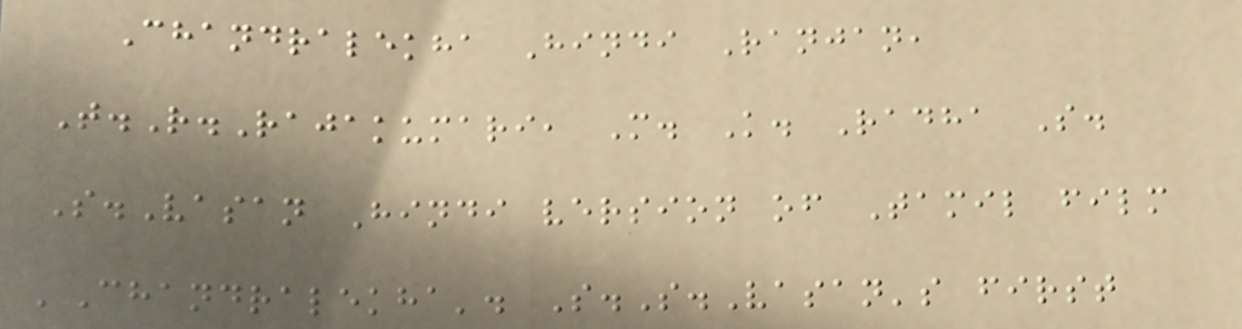Chandralekha Hindi Ranjan,
T.R.Rajakumari, M. K. Radha S.
S.Vasan Hindi version of Tamil film
'Chandralekha'. S.S.Vasan's first
